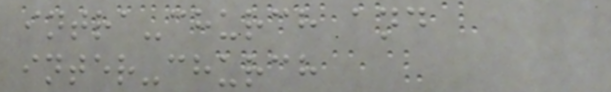intra-church and
inter-church
